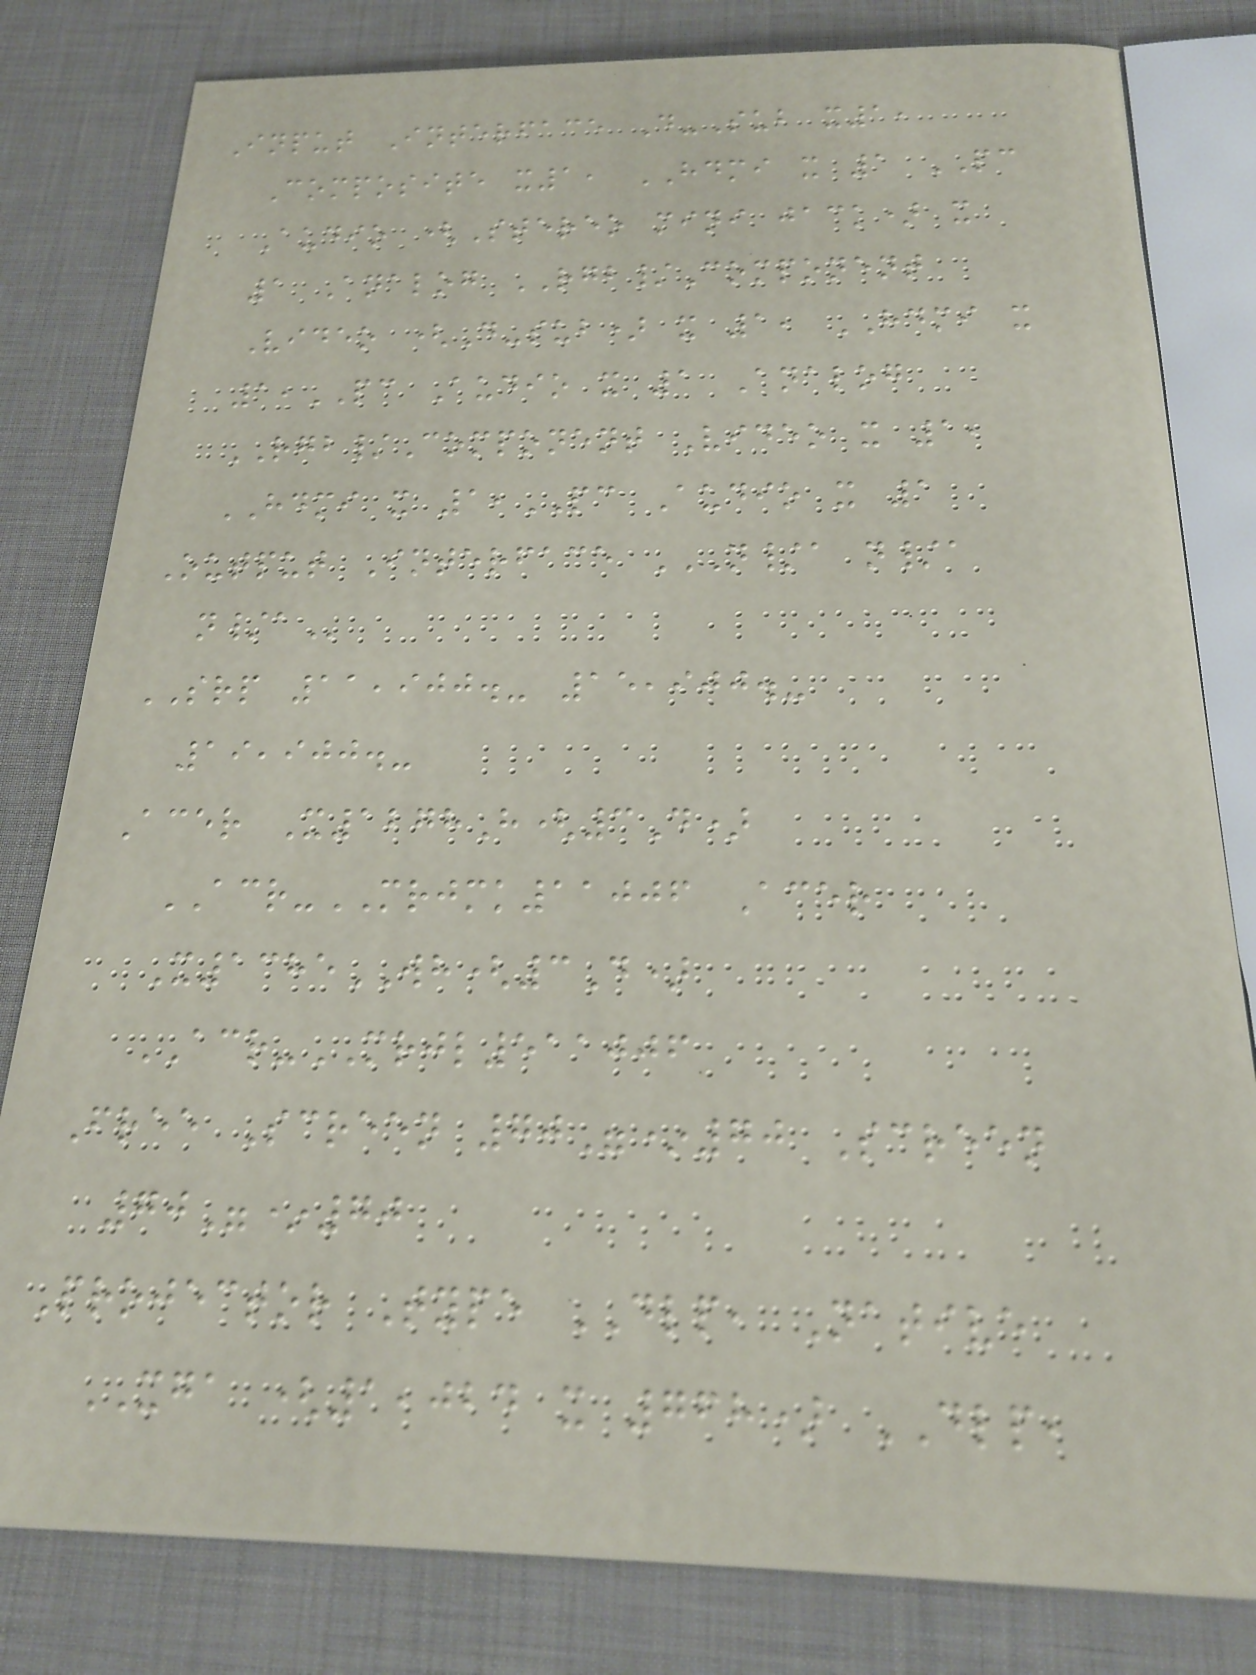Input Interface D-Sub x1,
Composite x1, HDMI x 1 PC
Audio (Stereo mini jack) x
1 Analog RGB/Component
Video (D-sub) x 1, HDMI x
1,PC Audio x 1 Analog
RGB/Component Video x 1,
HDMI x 1,PC Audio x 1
Output Interface N/A N/A
N/A
SRP 11,900.- 15,900.-
19,900.-
Acer X1278H(3D)
ACR-MRJMK11006 Acer
X1385WH(3D)
ACR-MRJL511006
Free Screen 70"*70 Screen
70"*70
Projector Type DLP, Native
XGA (1,024 x 768) DLP,
